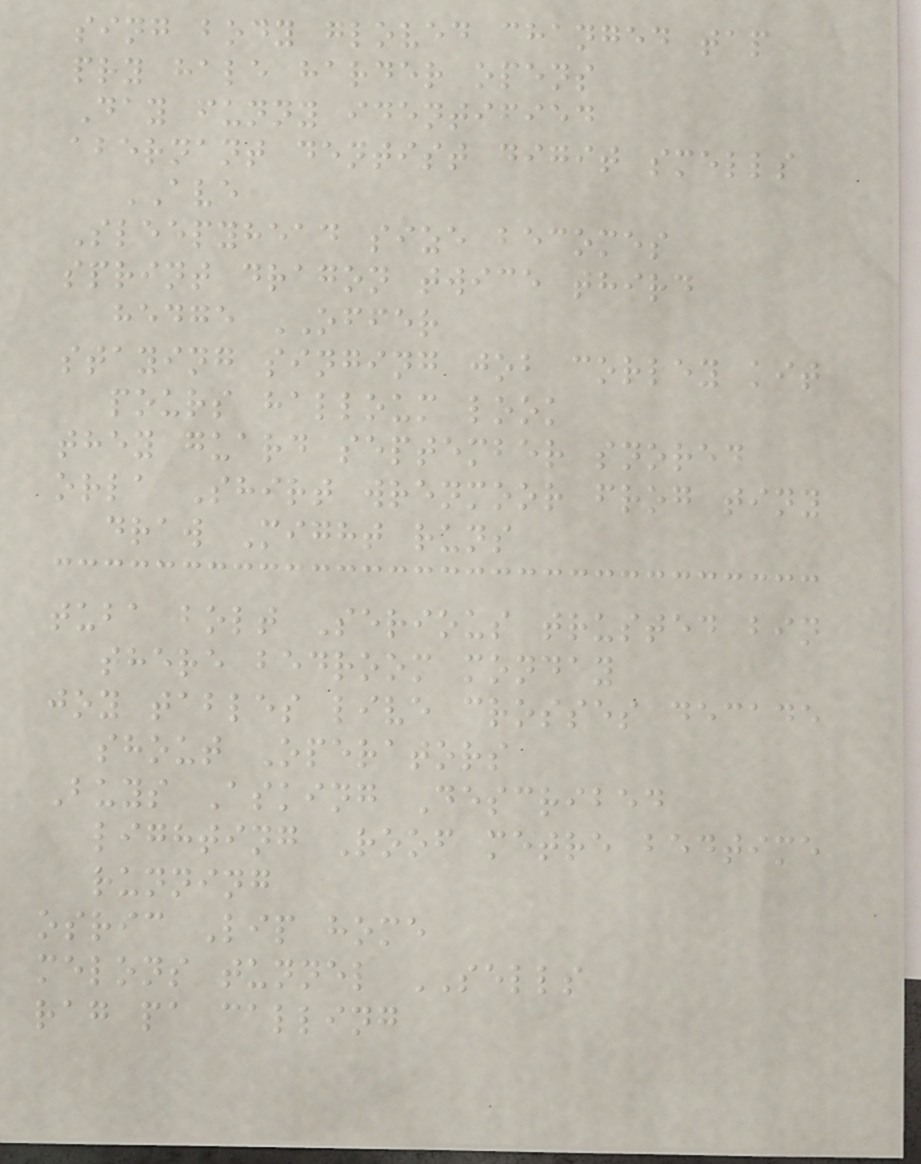sing body gloved changed tap
pry hale harder opens
Day funny identified
abernant dentist digit smells
AVE
Sleepyhead size becomes
sprint dragon twice third
hedge OFFER
staying singing job corley kit
pours halloum look
they guard september snored
orla Shirt wrenmoor frog tiny
draw Might runs
tuba bolt Serious trusted bin
there bedroom monday
joy tables live crosses decade
shout Operators
Buys Asking Described
lighting Roof metre bedtime
running
osric Lip home
melons tunnel SELLS
rag pa calling
